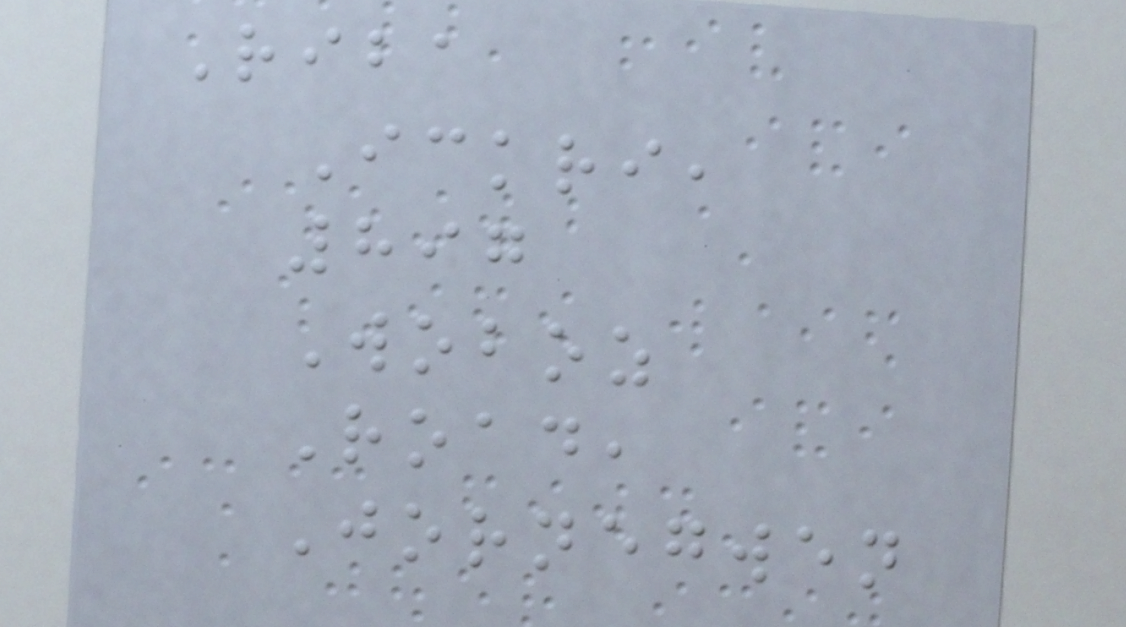Riba
Ickri,
897
Woboz
Road,
Jornegwen
